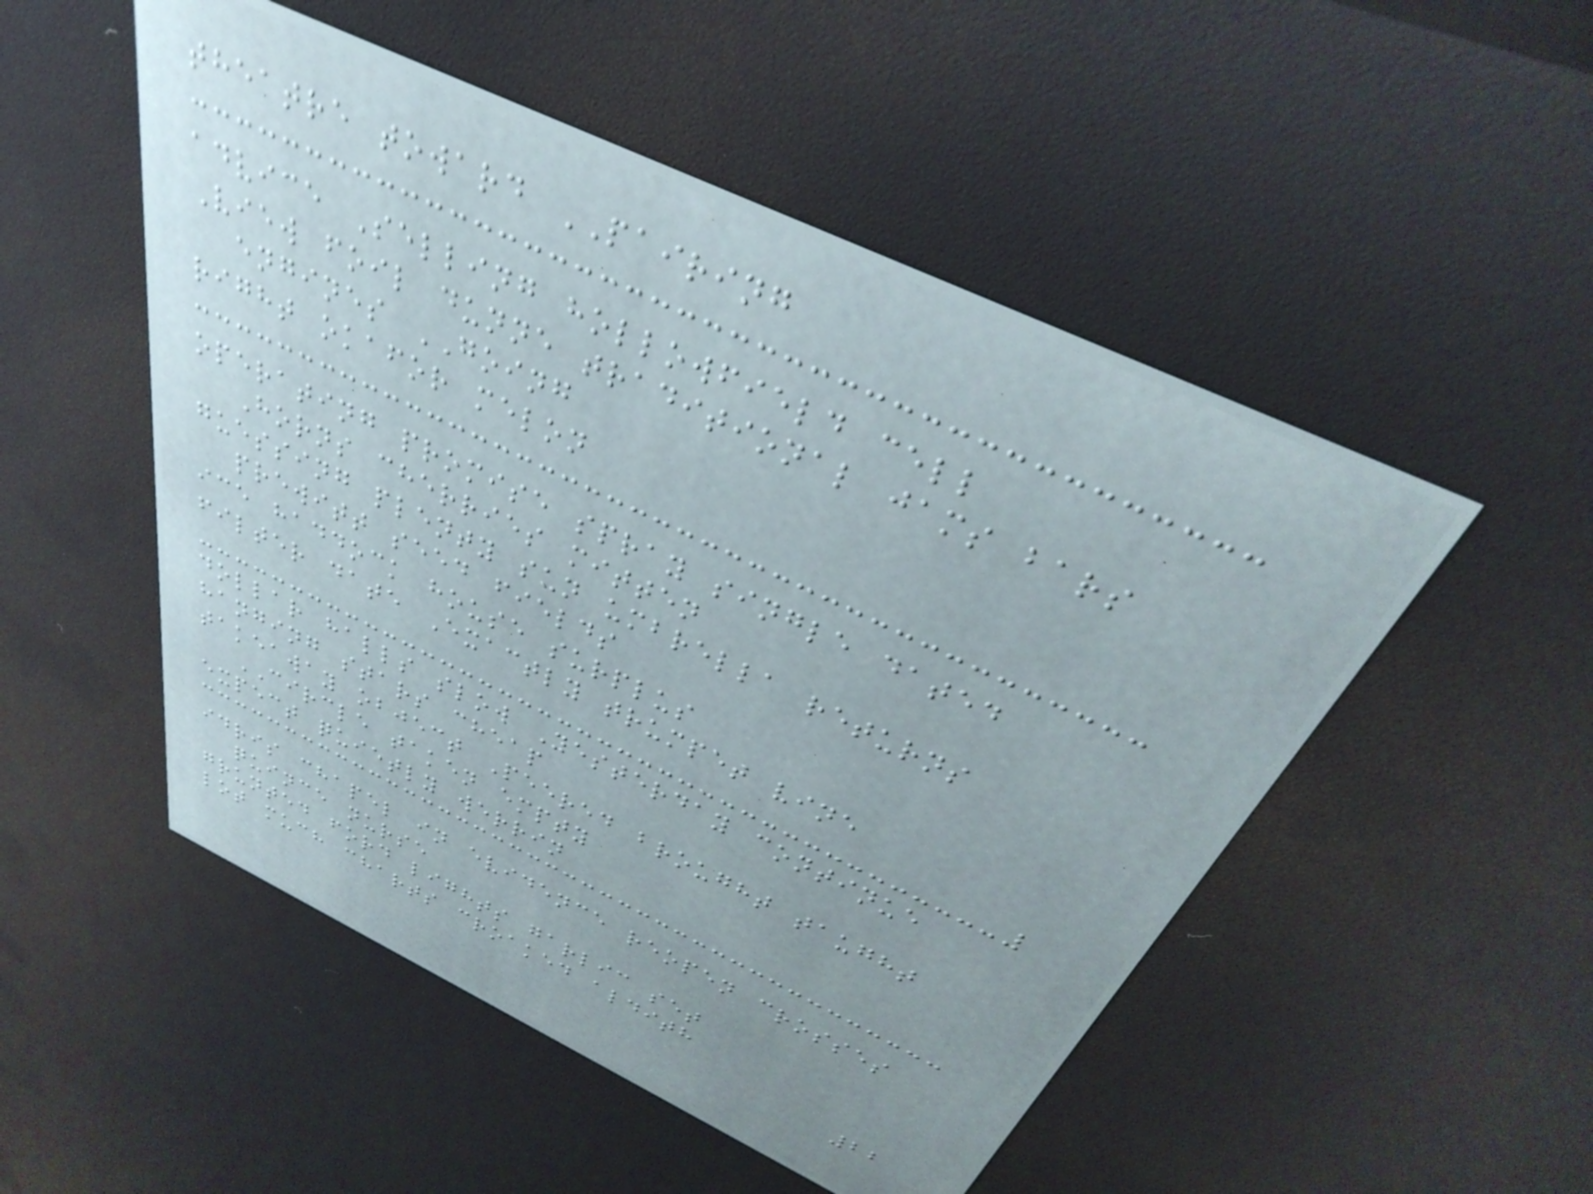theatre toward PAIRING
advice Selling hollowfield cell
View foil dunne traditional jams bars
engines GOING
right okafor melon
operating promise spray single dated
Horns cherries mitten
guessing plenty sun umbrella returns
prewitt seed fields
ice haddock house surplus
filter date Exactly trumpet vine
dollar halls slow Yesterday continue
hanging stars cheap
takeaway object Peered brought taught
CIRCLE taken empty
expect quietly werrin
idris chapel in evidence reopen crosses
quince nurse
grunted ford lights garlic set
lot much charts croaked aldith
22
